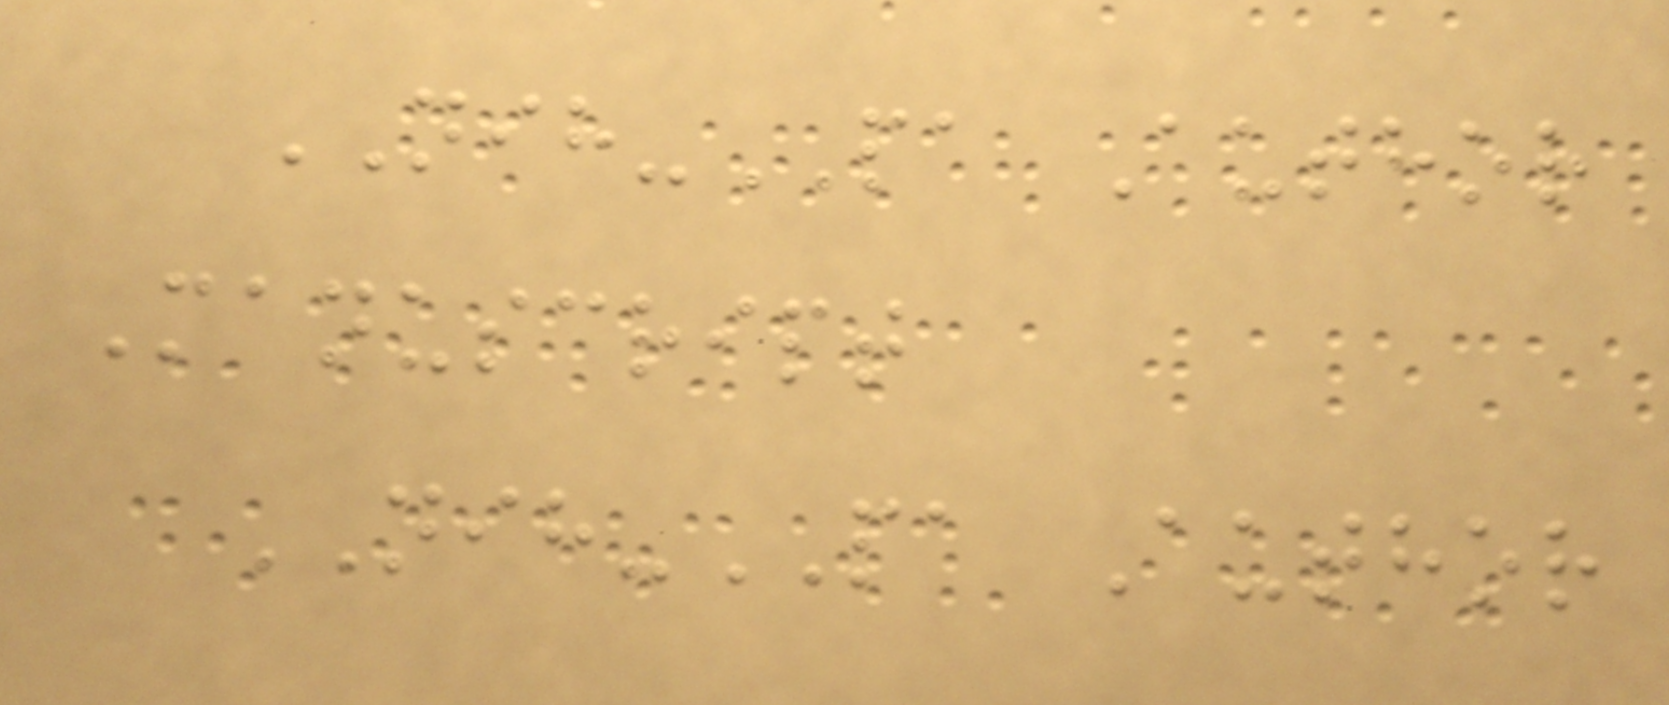NIH-PA Author
Manuscript
NIH-PA Author
